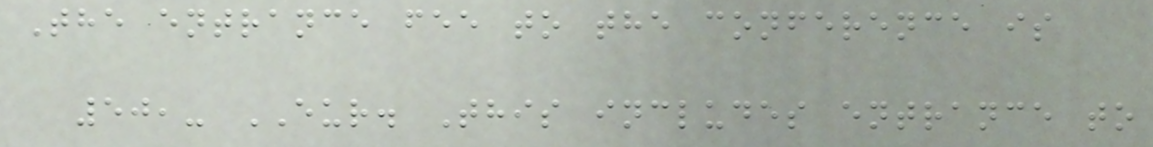The entrance fee to the conference is
50,- EUR. This includes entrance to
